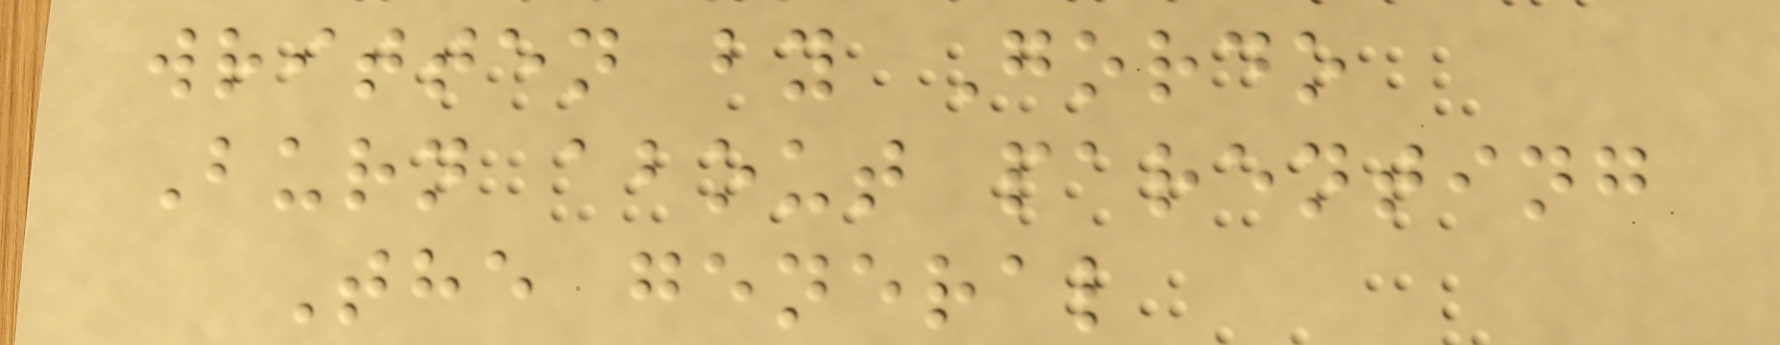written by Gordo
Burn about parenting
The general
